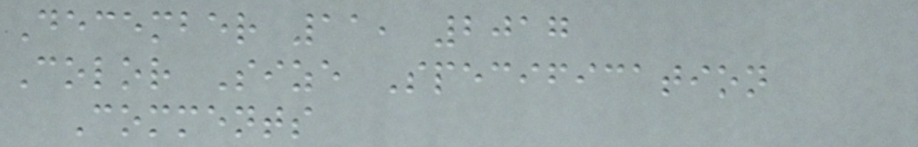December 11, 2017
Color Size Specification
Comments
